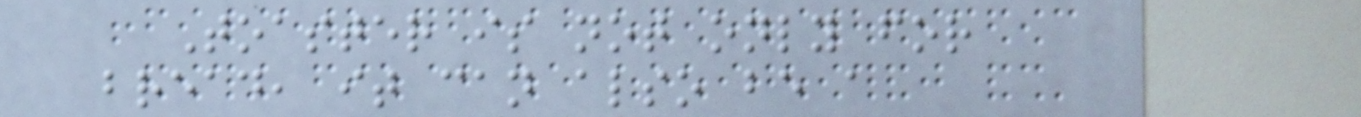Toaster is not only for
bread, it can also be a
